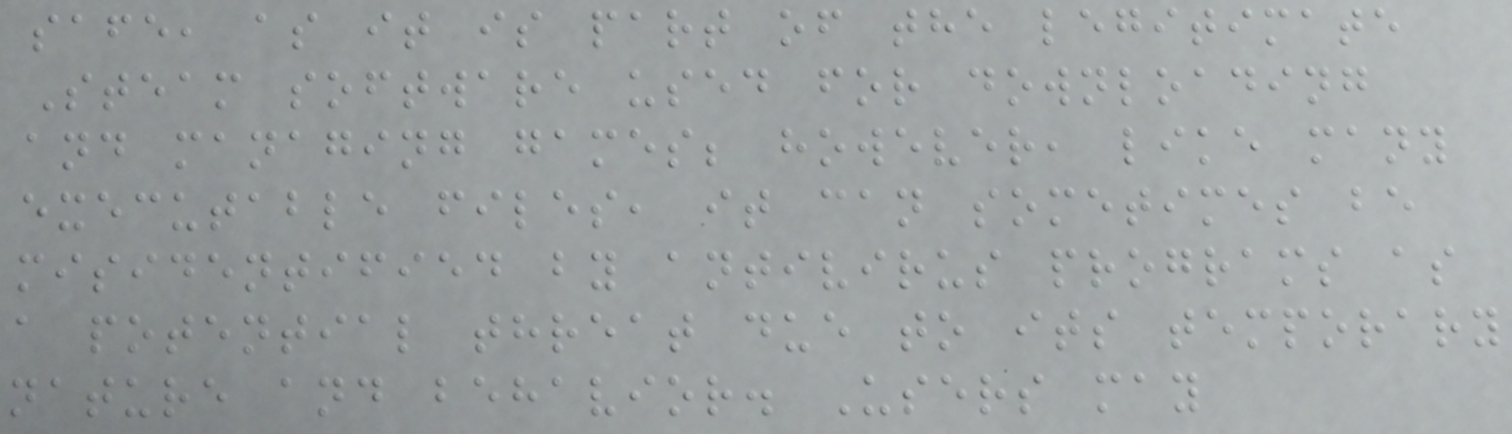safe, as it is part of the legitimate
Steam software used for downloading
and managing games; however, like many
executable files, it can sometimes be
misidentified by antivirus programs as
a potential threat due to its temporary
nature and behavior. Users may
